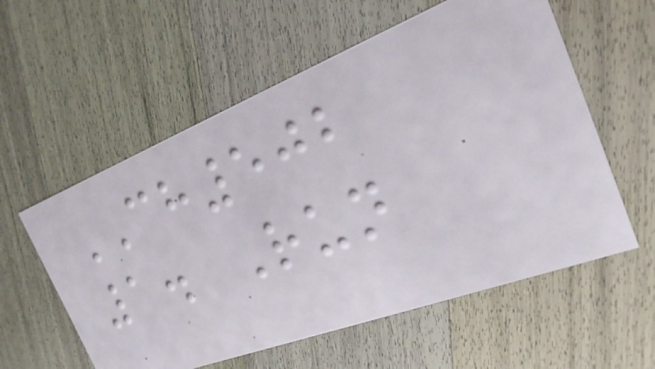CH502
1. Run
